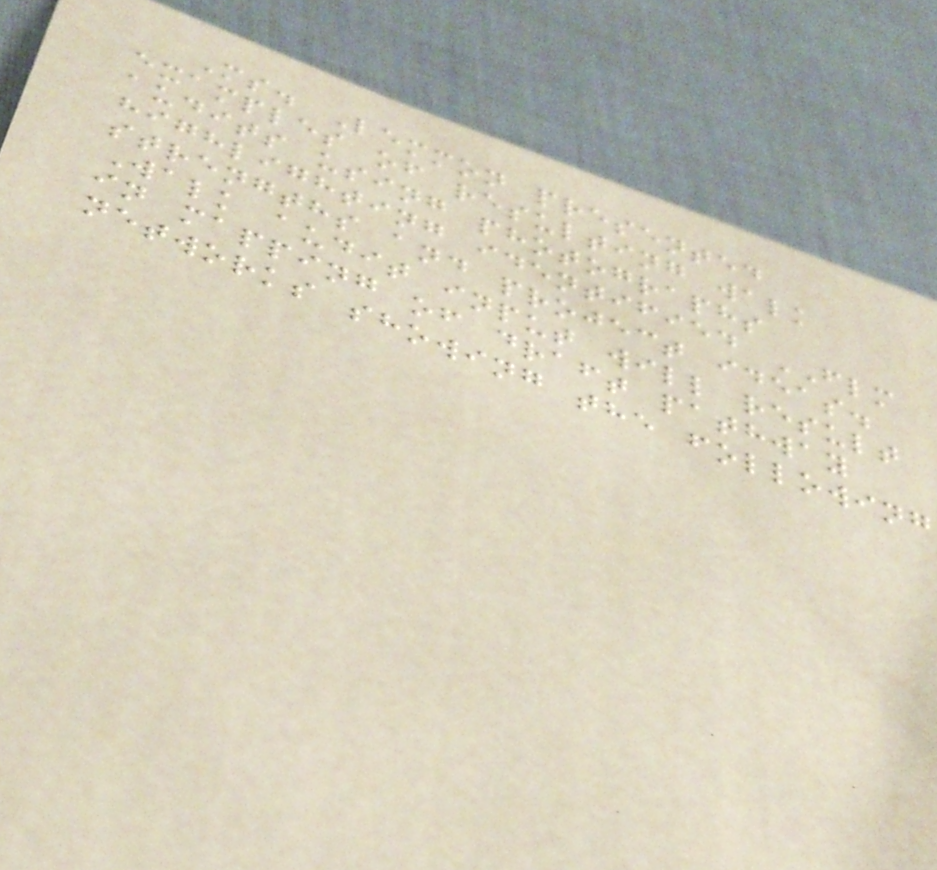Ms. Lemmon presented
examples of resulting walk
audits using photographs
highlighting identified FLM
strengths and project ideas.
Walk audit input will result
in mapping of draft pathway
networks showing the following
